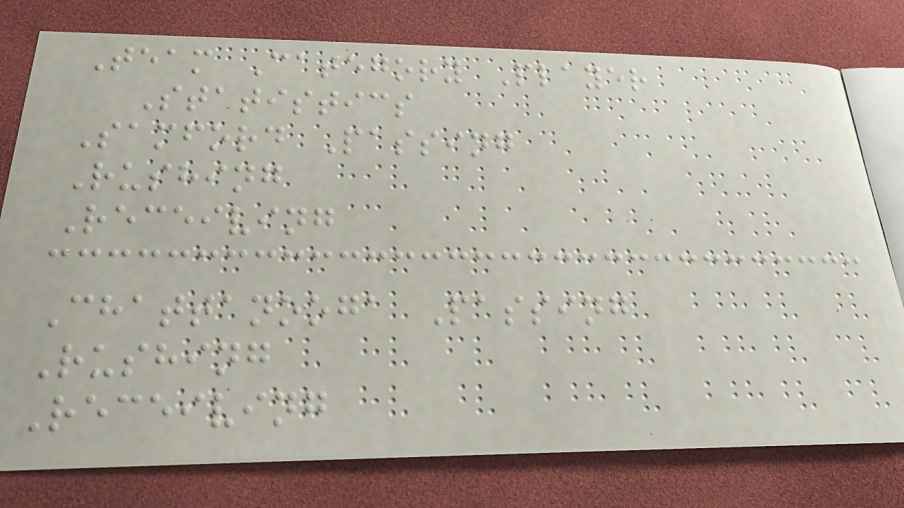Team Category Player
Statistics
Samford Passing
Rushing
Receiving
Chattanooga Passing
Rushing
Receiving
